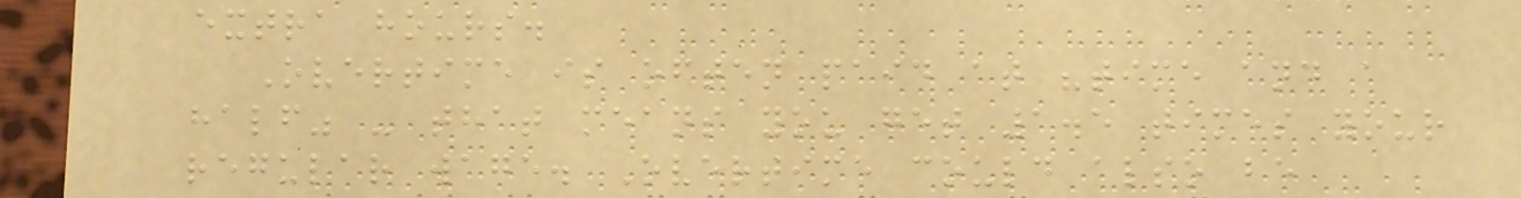extra hours.
Overtime is often paid at "time and a
half" - that means you get 1.5 times your
regular wage. Overtime could also be
